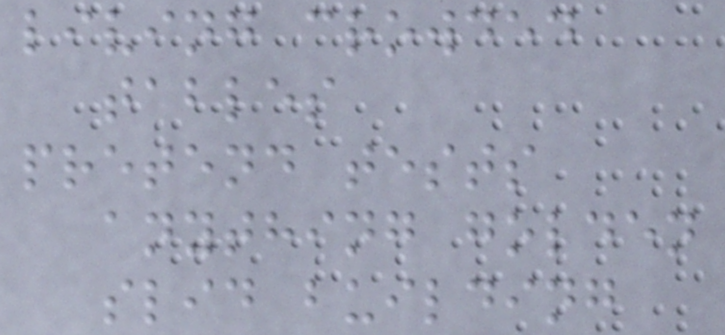living crowded
tables
pretend tests
anything golden
slid building
